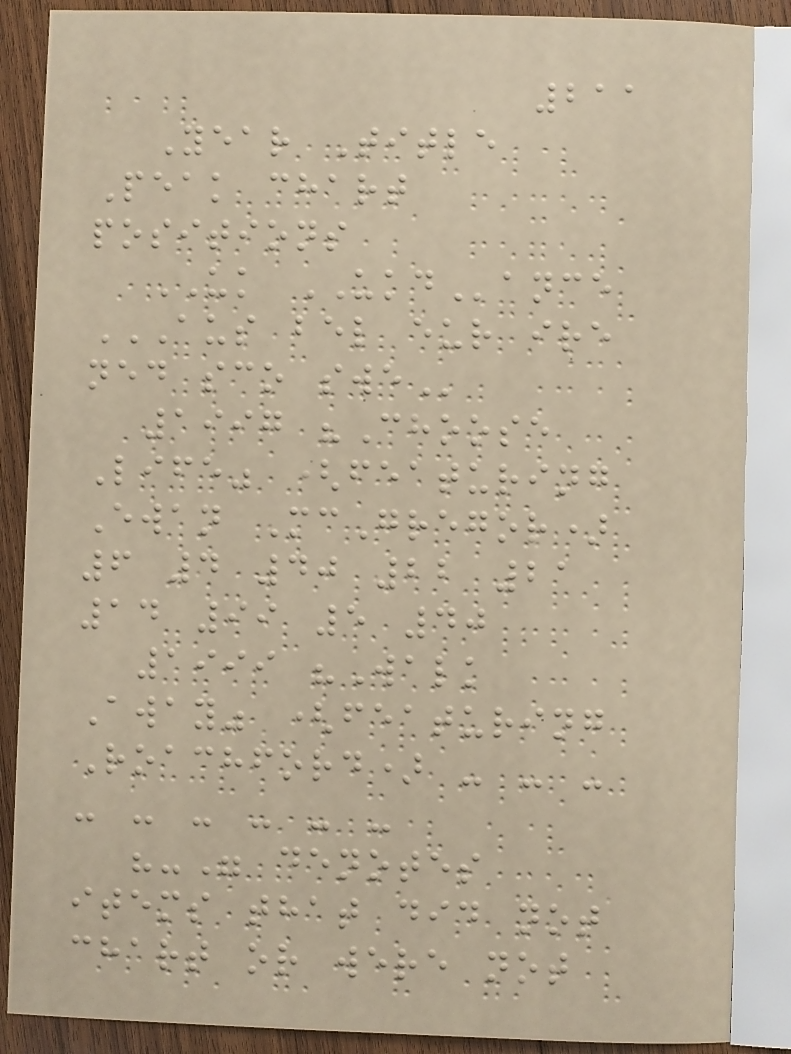211
Year Title
Peak chart
positions
UK UKDance
AUS BEL EUR IRE
NED SCO SWE
1997 "Choose
Life" (featuring
Ewan McGregor)
6 4 40 22 21
14 99 5 40
1999 "Walk
Away" (featuring
Roachford) - - -
- - - - - -
"-" denotes
items that did not
chart or were not
